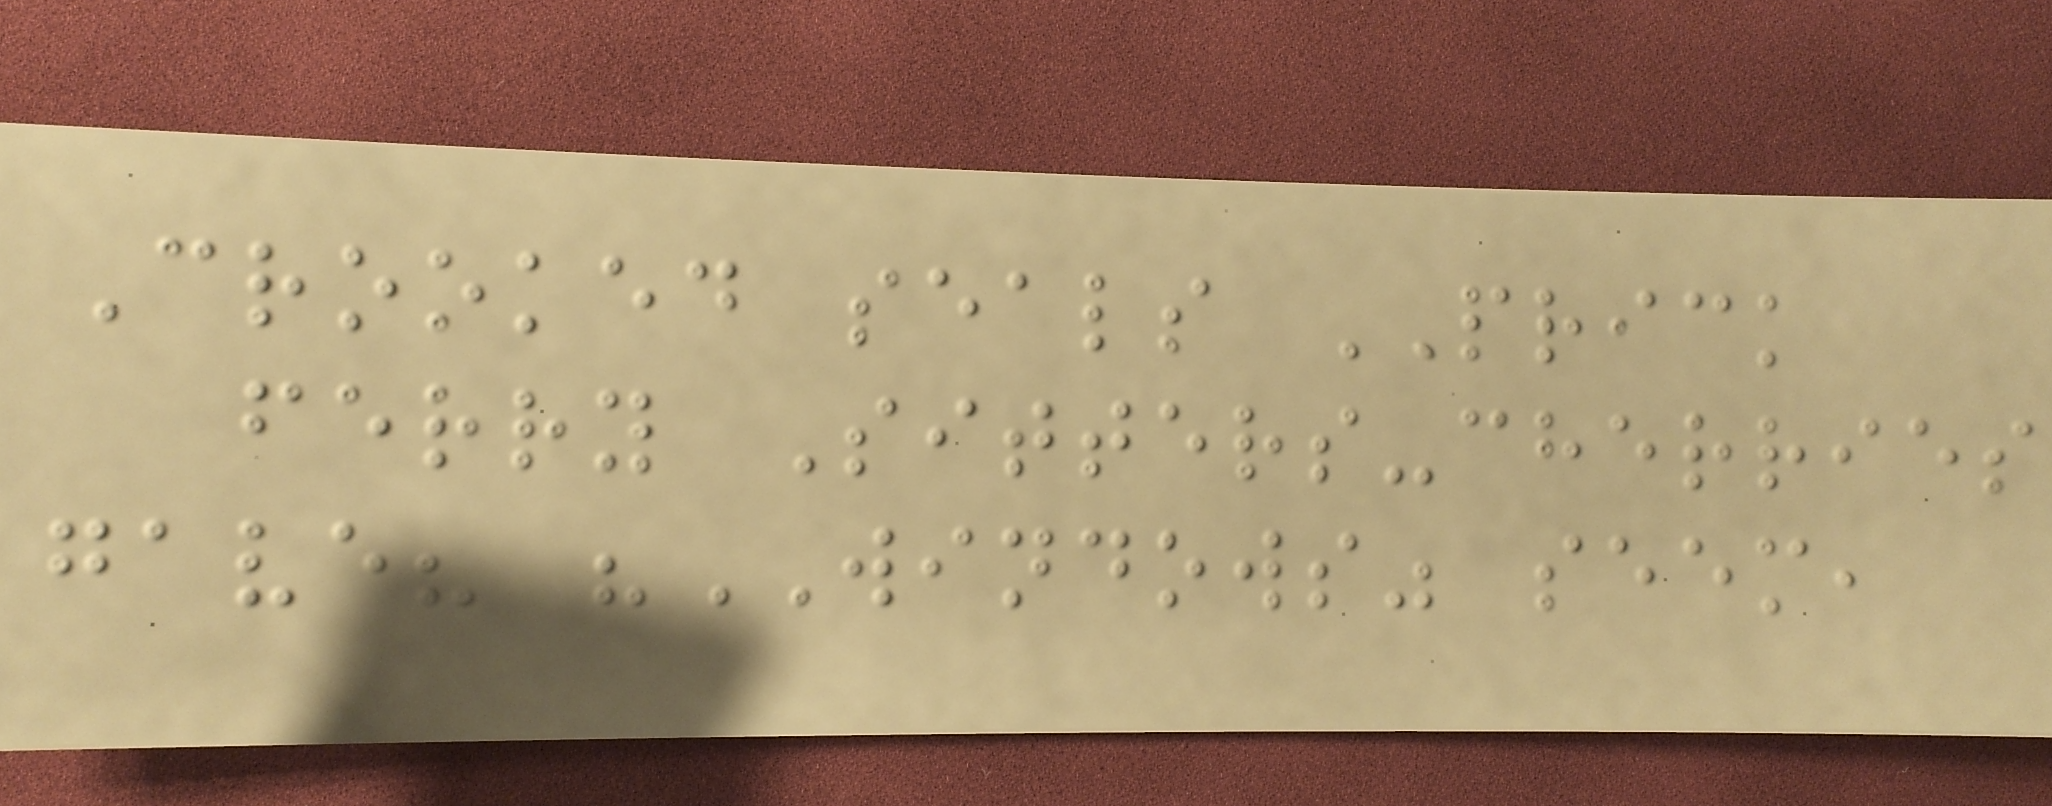Crooked seals PRICK
ferry Sitters-cherries
gave? "WINDOWS" seem,
